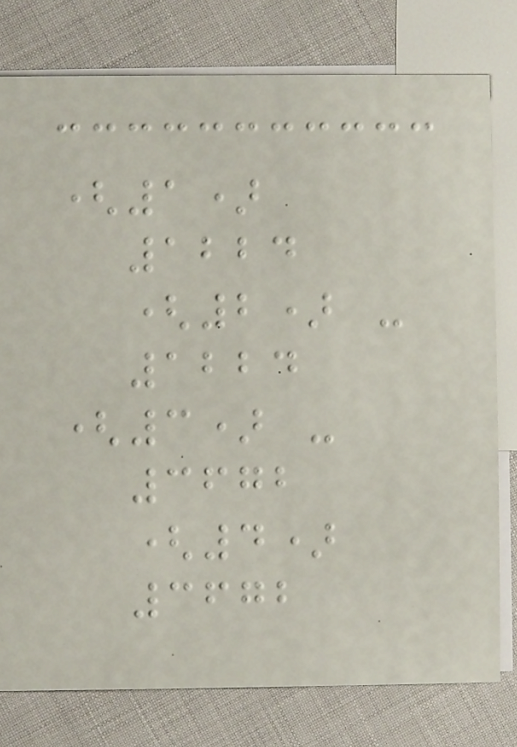(1)
1224
(2) -
1224
(3) -
3672
(4)
3672
